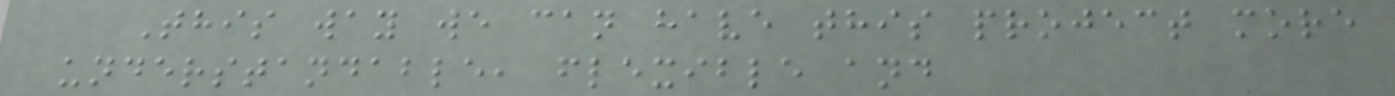This way we can have this project more
understandable, flexible and
